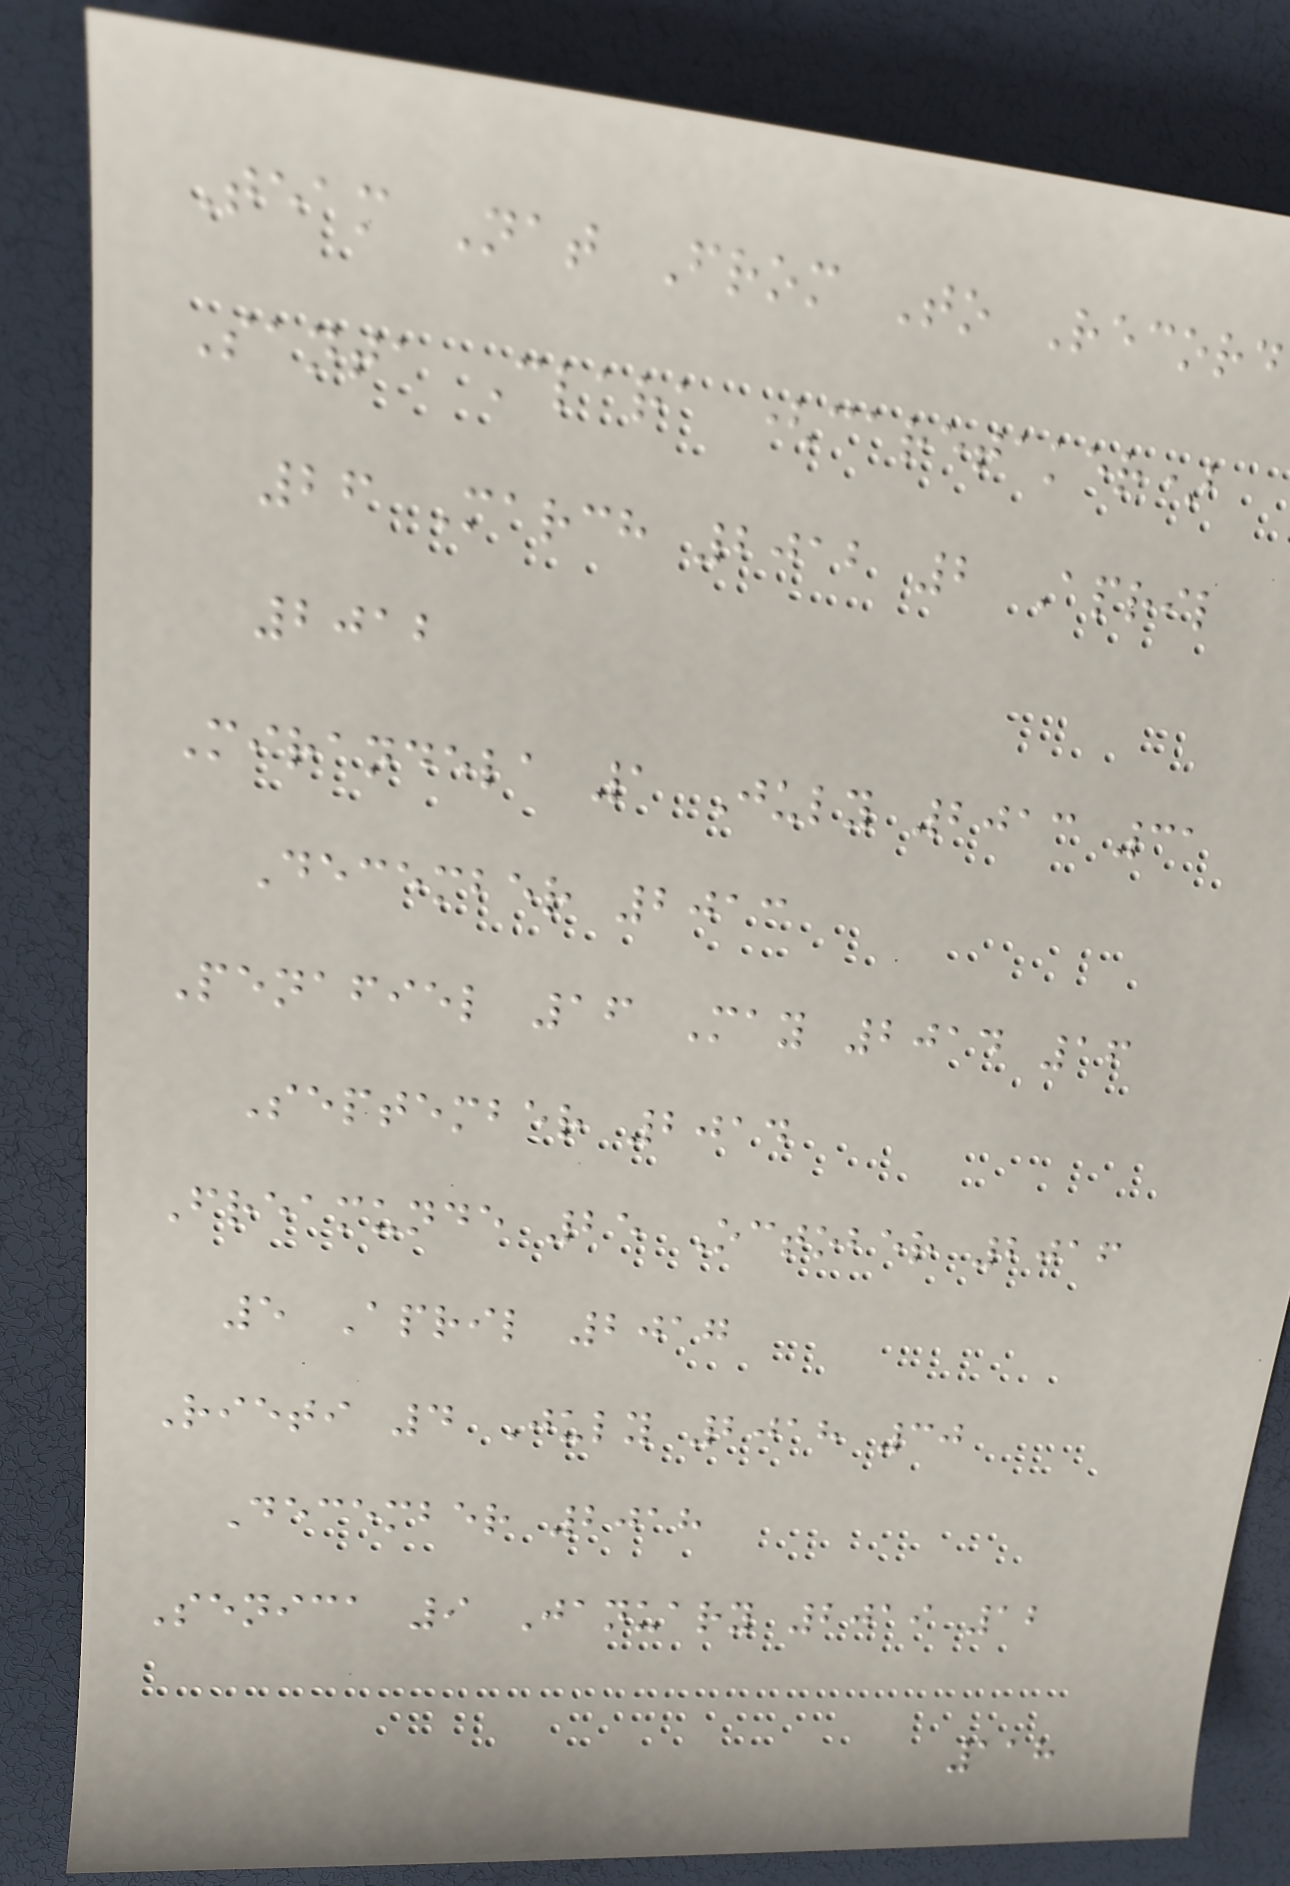Team Nat From To Record
Santa Clara (caretaker)
26 March 2012 2 April
2012
Mirandela 1 July 2013 31
December 2013
Penafiel 16 May 2014 16
September 2014
Freamunde 25 October 2016
5 April 2017
Rieti 4 July 2018 30
December 2018
Senica 9 January 2019 12
118
